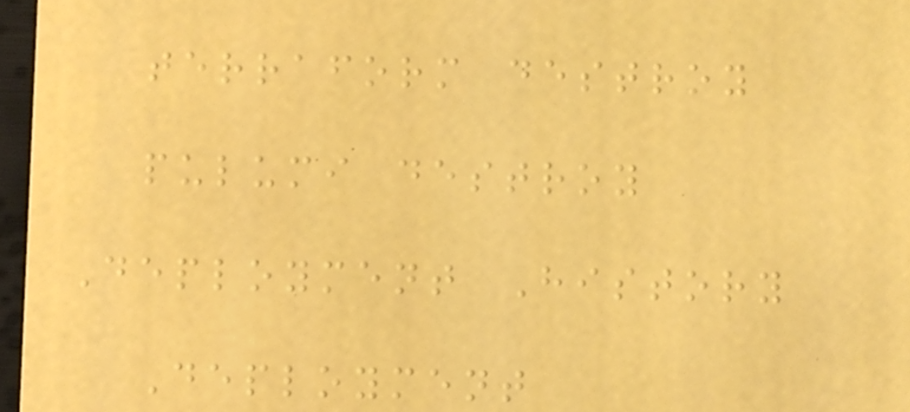terraform destroy
pulumi destroy
Deployment History
Deployment
